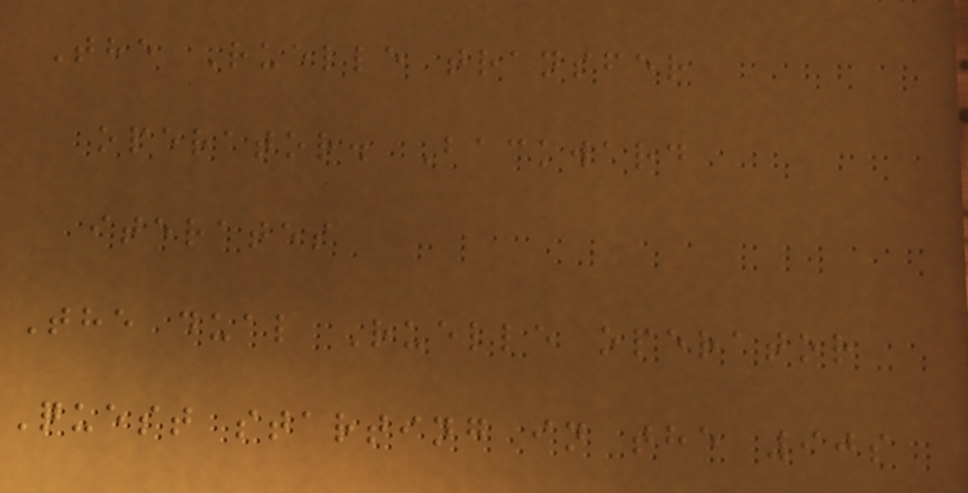The Ruelle transfer
operator. Backward
iterates
The dual Ruelle operator
Quest starting in the 90s
